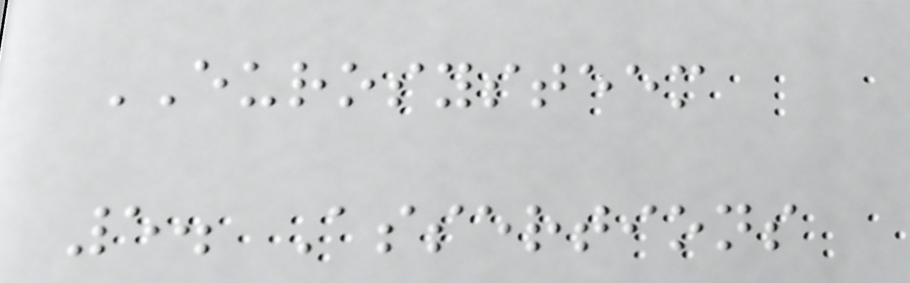EUROSYSTEEM
5. Assertions
